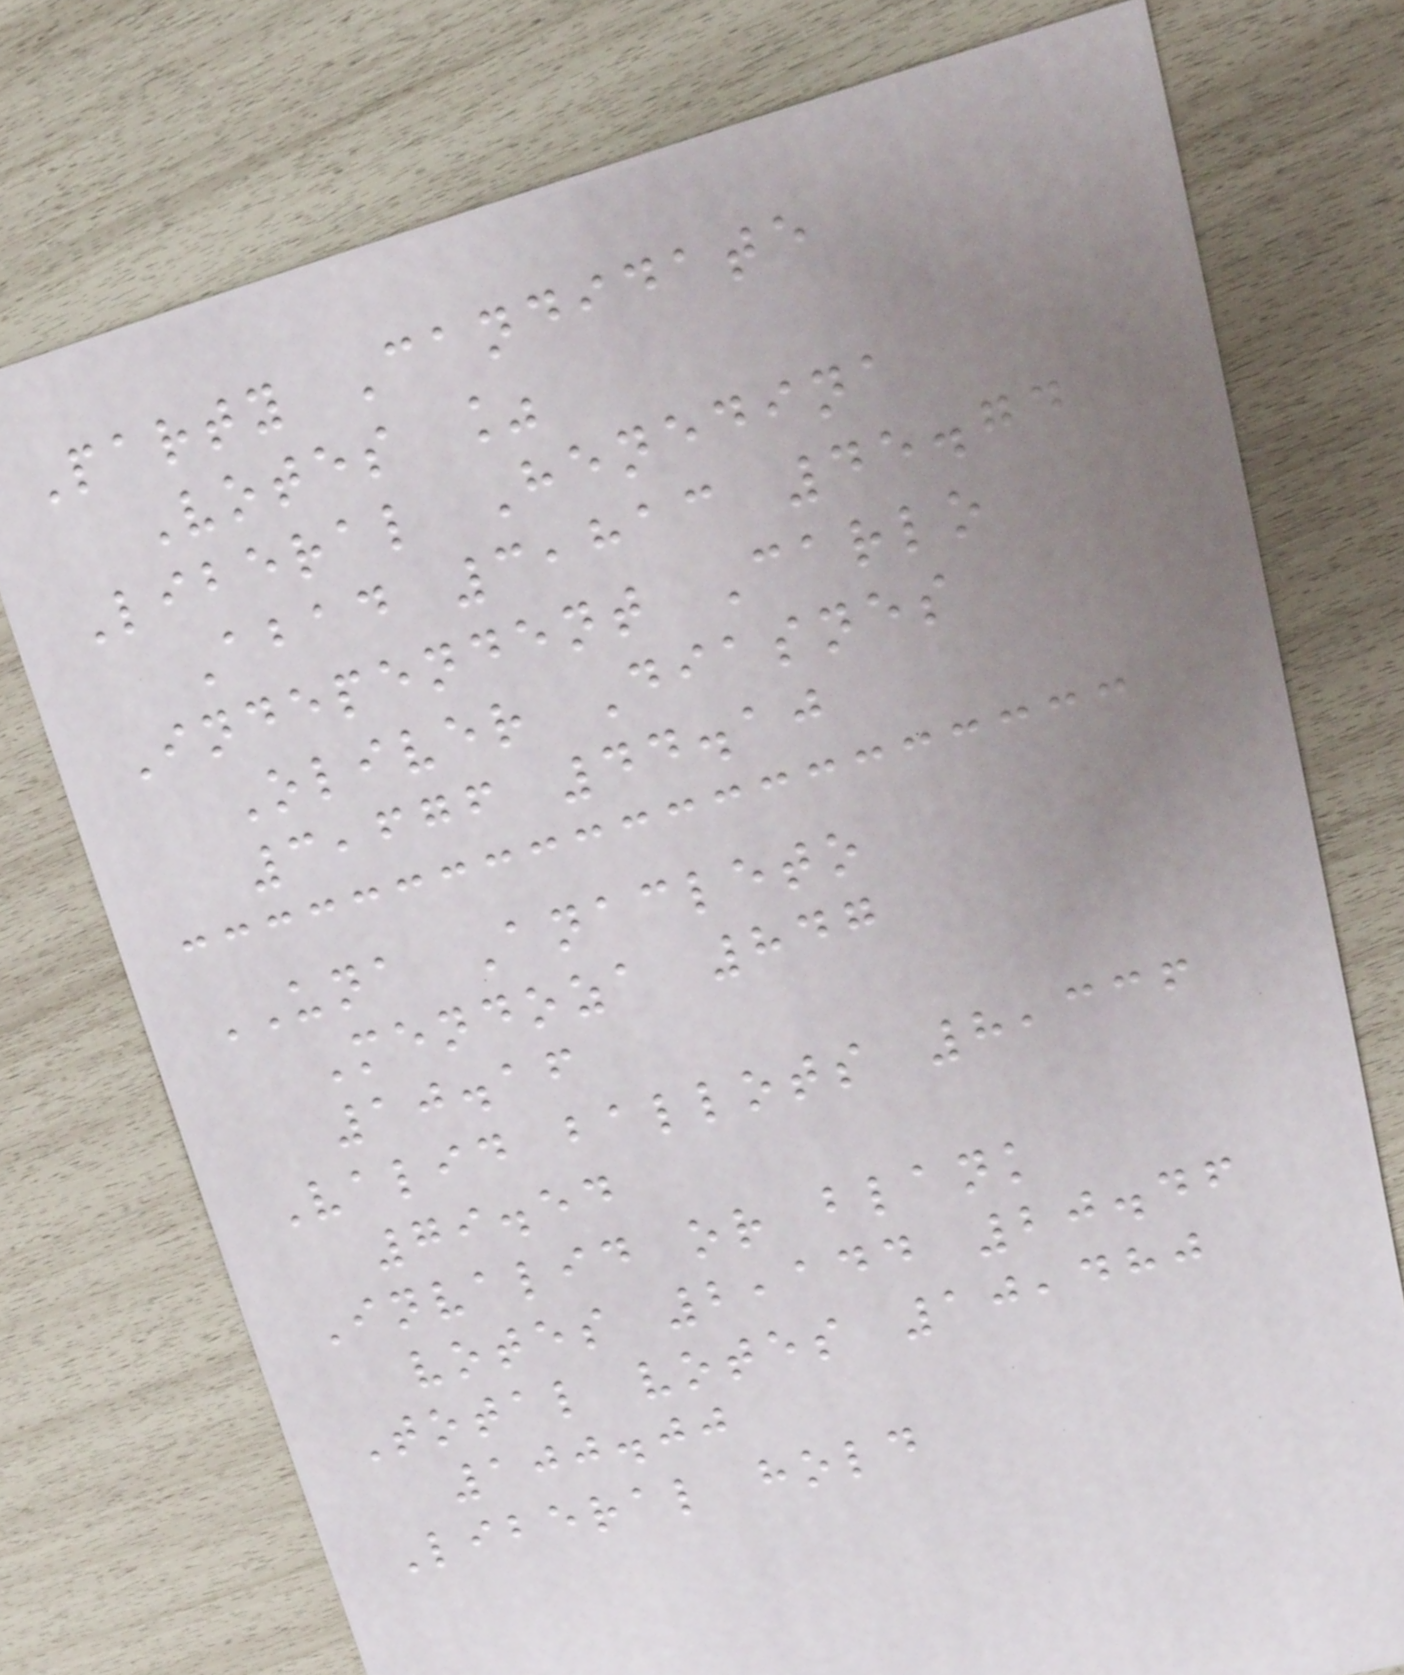Party Candidate
Votes %
Liberal Henedina
Abad 3,813 45.74
Independent Carlo
Oliver Diasnes
3,676 44.10
UNA Anacleto
Mendoza 847
10.16
Valid ballots 8,336
79.54
Invalid or blank
votes 2,144 20.46
Total votes 10,480
100.00
Liberal hold
